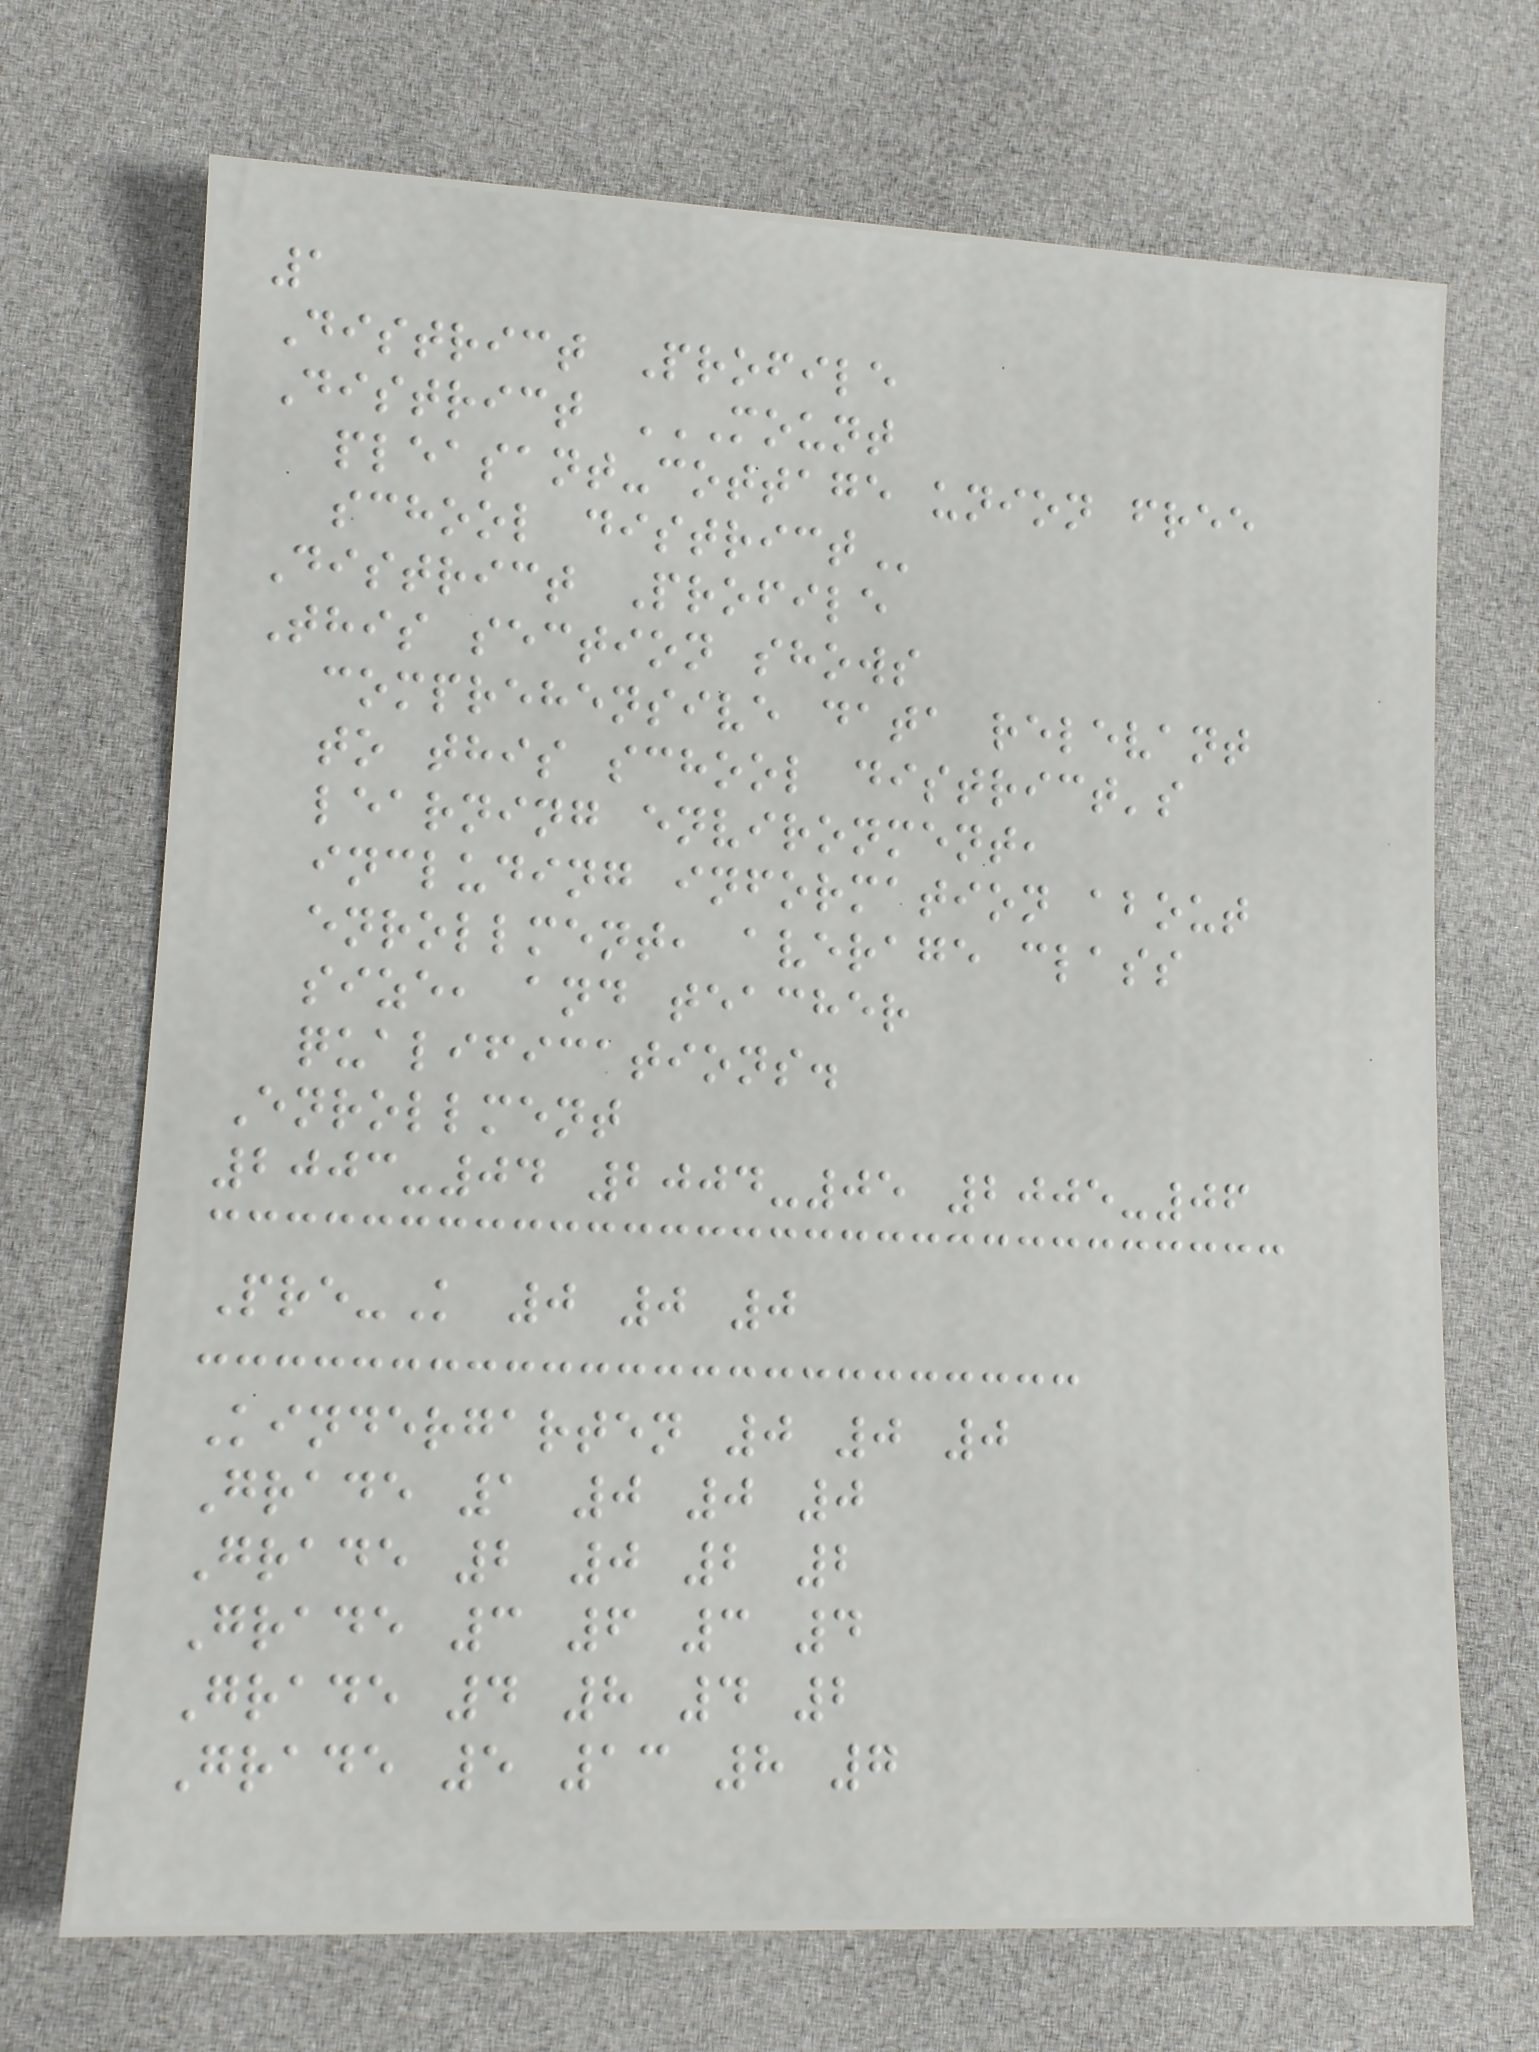1
District Profile
District MOUNT
PLEASANT-COTTAGE UNION FREE
SCHOOL DISTRICT
District Profile
This section shows
comprehensive data relevant
to this school district's
learning environment,
including information about
enrollment, average class
size, and teacher
qualifications.
Enrollment
2003-04 2004-05 2005-06
Pre-K 0 0 0
Kindergarten 0 0 0
Grade 1 0 0 0
Grade 2 0 2 2
Grade 3 6 3 4
Grade 4 8 4 2
Grade 5 13 8 7
